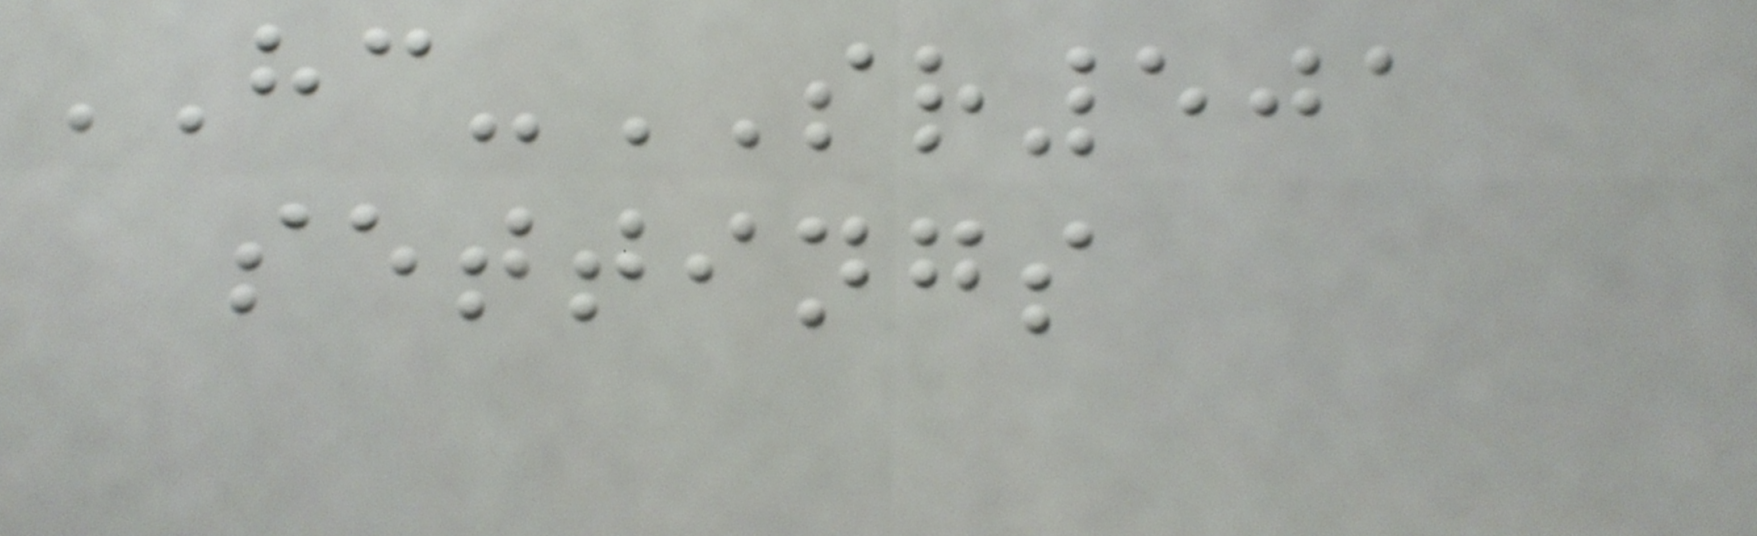HC-SR501
settings
